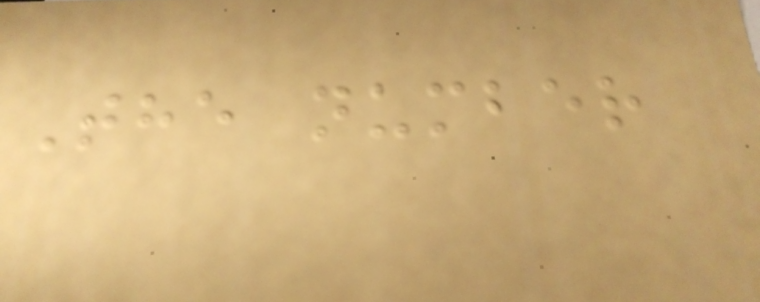The number
